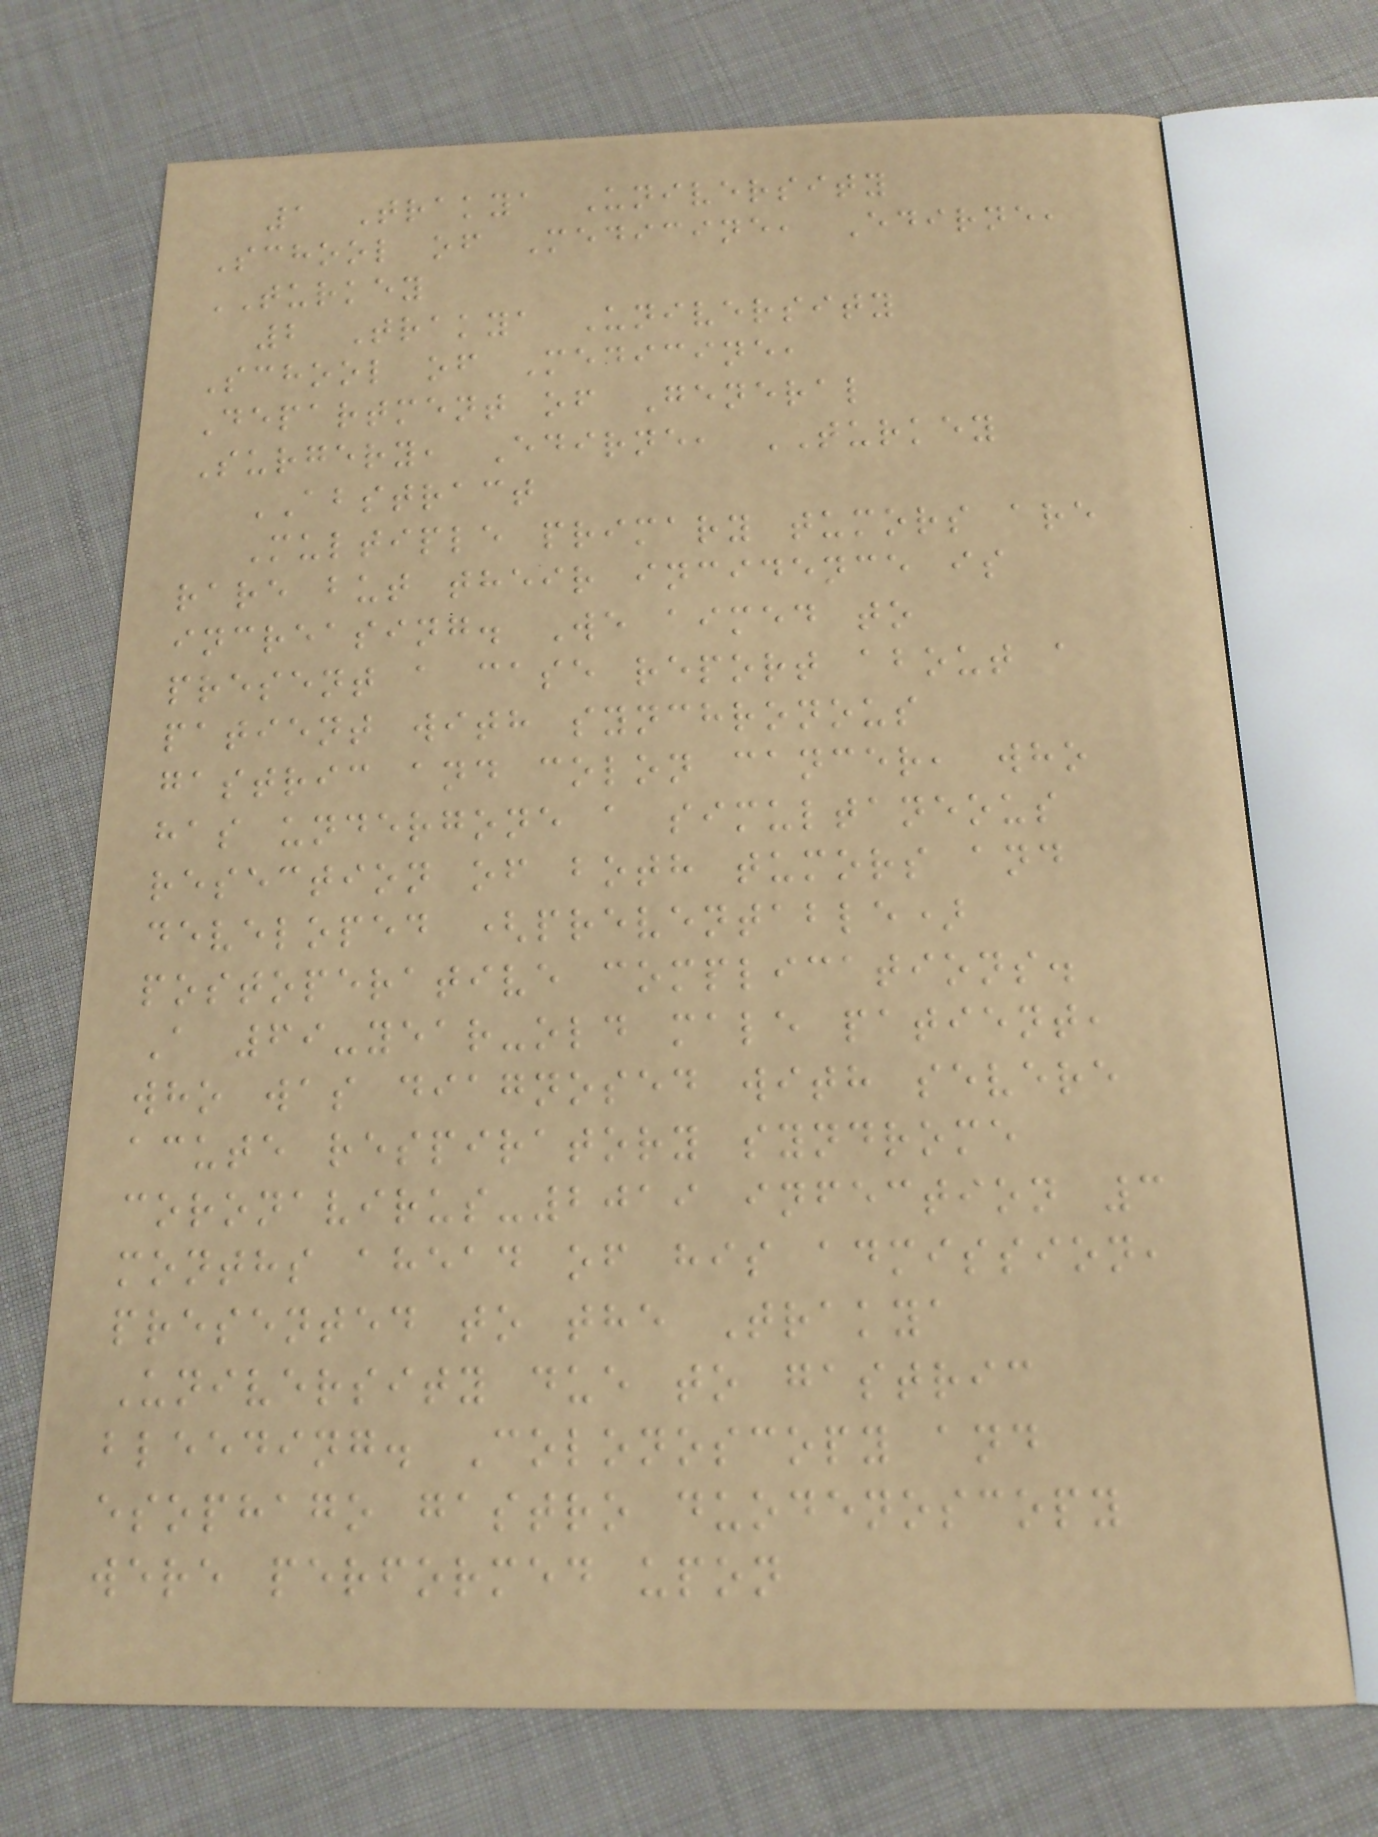1 Trakya University
School of Medicine, Edirne,
TURKEY
2 Trakya University
School of Medicine,
Department of General
Surgery, Edirne, TURKEY
ABSTRACT
Multiple primary tumors are
rare but their incidence is
increasing. We aimed to
present a case report about a
patient with synchronous
gastric and colon cancer, who
has undergone a simultaneous
resection of both tumors and
developed (preventable)
postoperative complications.
A 69-year-old male patient,
who was diagnosed with severe
acute respiratory syndrome
coronavirus-2019 infection 3
months ahead of his admission,
presented to the Trakya
University due to gastric
bleeding. Colonoscopy and
esophago gastro duodenoscopy
were performed upon
